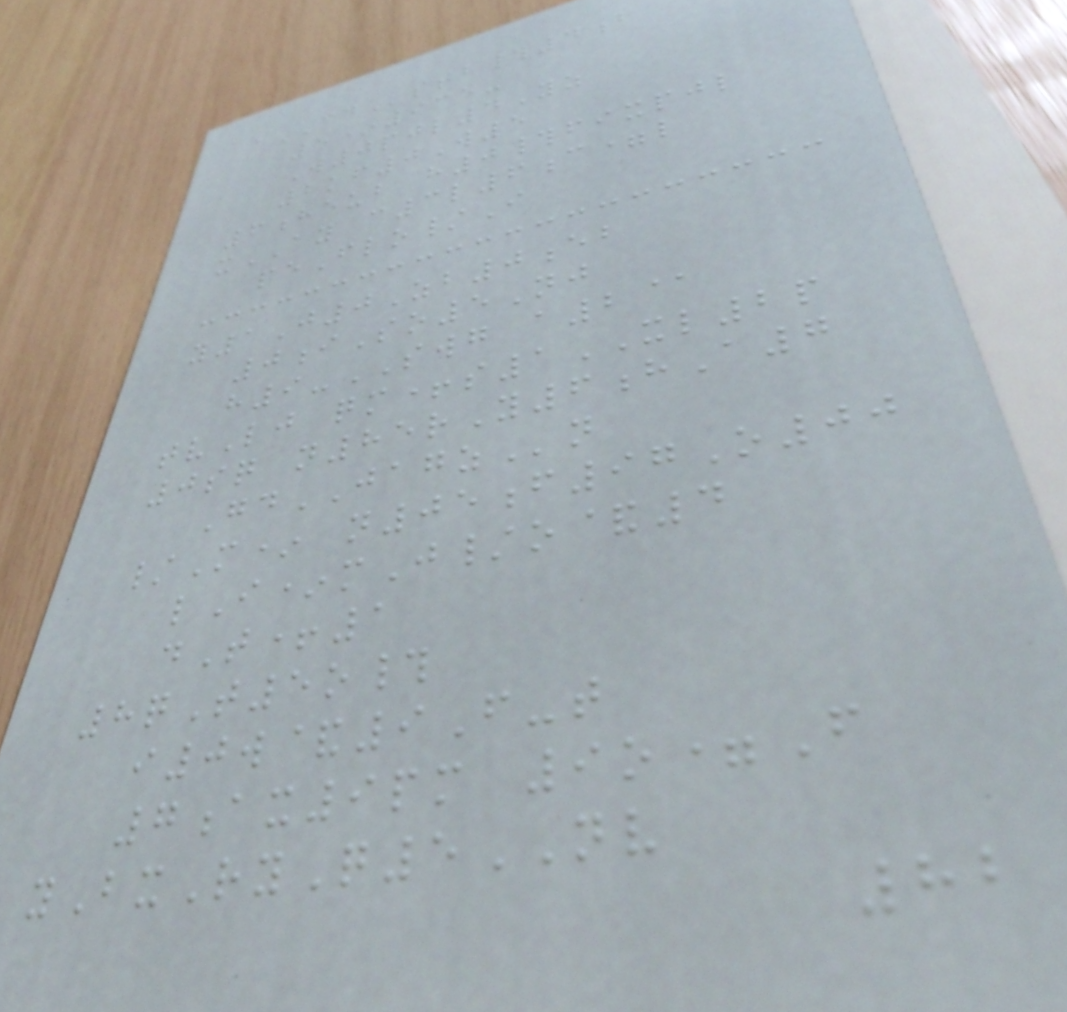aCDstb#4b
5*935-
W0pjl4Yz
2kf0W5
6heub h0#fixpjl
xAY c3l6c=l
peFlo/I
y1J0Zb0eb
0iSo5Nj
h9-SWG a2@
tvLj qm+s1XL2p
0sq n85rY6hA7
GdJAGZn
/M* n05f97O00
lI*mJ/o&4
dT+1
8qT5o#
i0w&9F-t
7ax9pm 9o=F
yBxRyQ5NV
82
